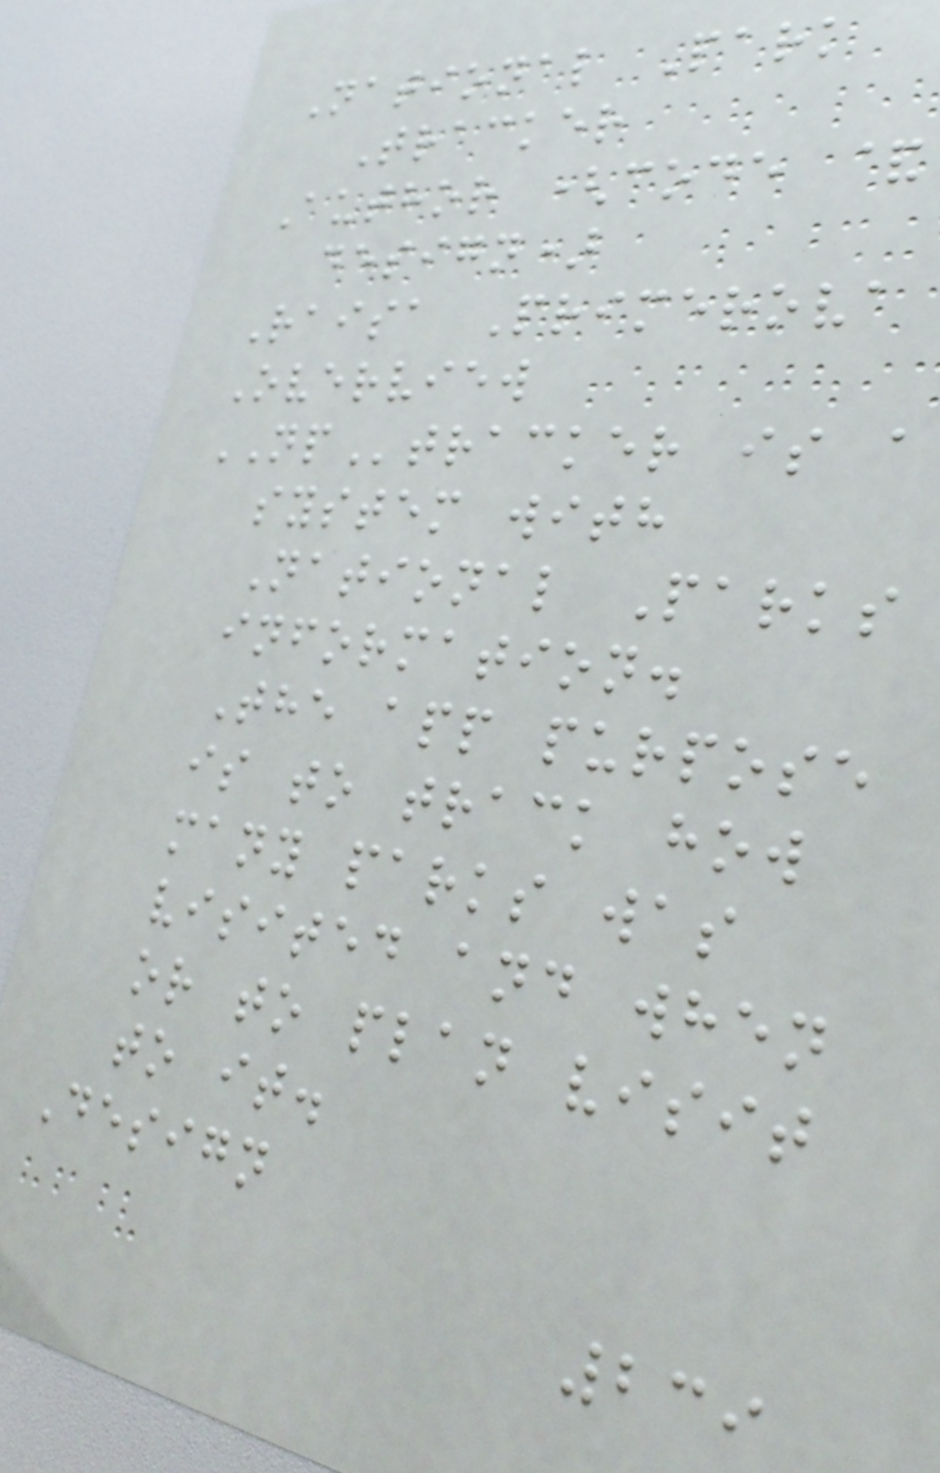National Park
Tracker
Author (code &
design)
Raisa Primerova
Overview
NPtracker is a
system with
National Parks
information.
The app purpose
is to track how
many parks was
visited and when
or to plan visit
to it.
Design
239
